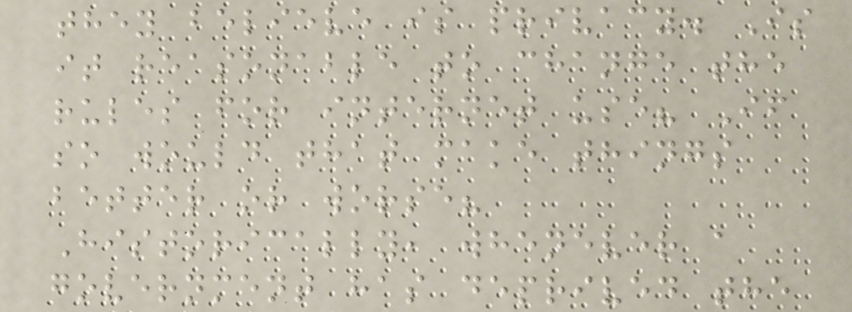they believe is privacy. Is
it reasonable to change the
rules for internet use? If
so would that make things
better or worse?
Historically, whenever a
government has deprived the
